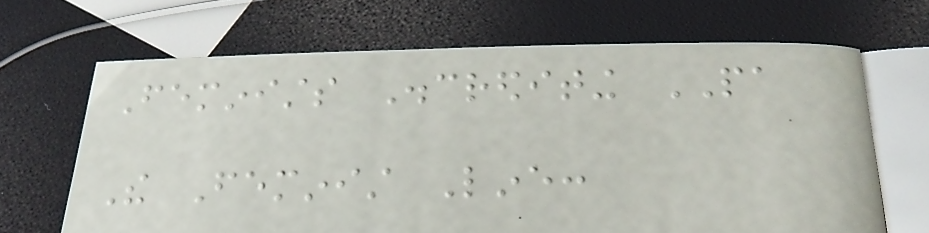Feminists Discrediting PA
The Feminist Line:
